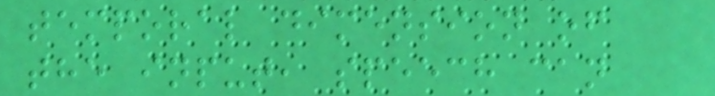temporal dimension of
the input, speech can
